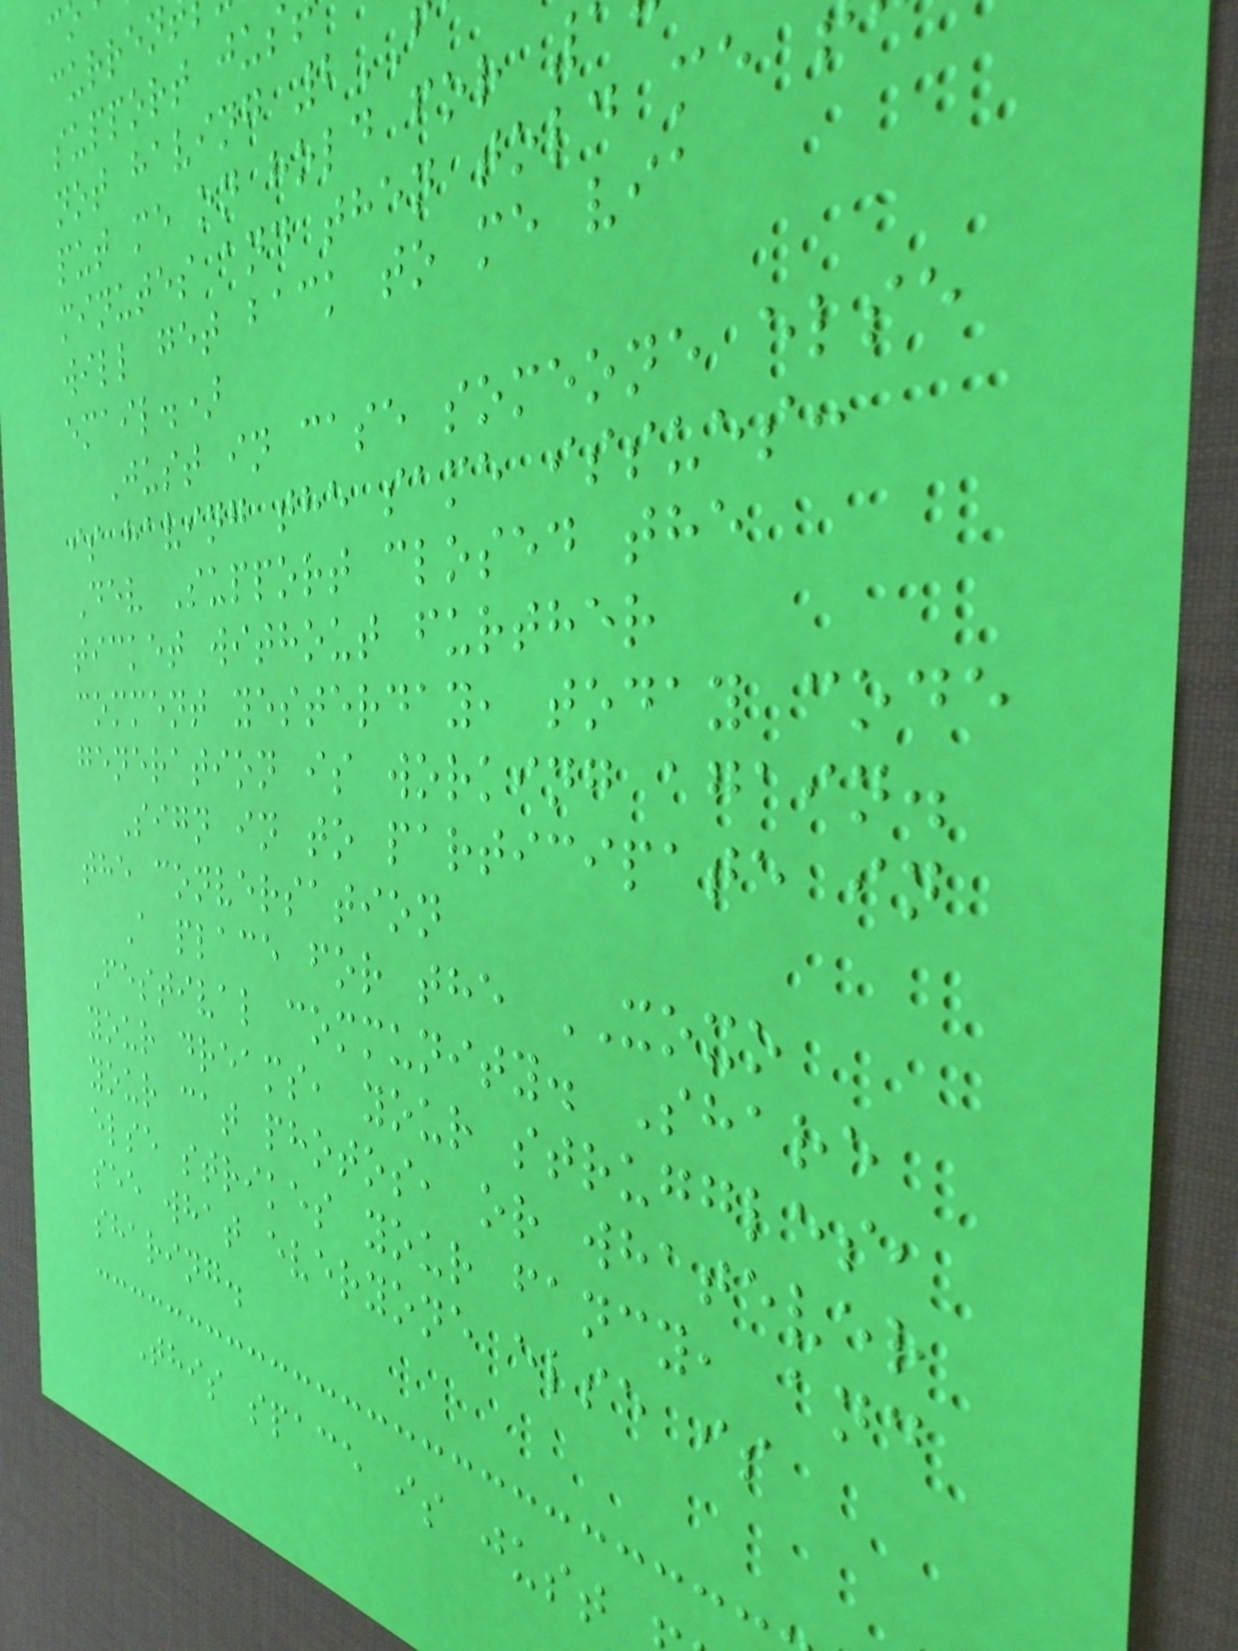support jus
not having 2
put me on hold for
minutes and then told me
will get back to me via
email.)
Just in case someone else
is having the same issues:
Dev Support closed the
ticket without further
comment yesterday, today code
generation is working again.
Sign in to participate in
the conversation
A place for the XOXO
Festival community. Share
your dreams, your struggles,
your cat photos, or whatever
else strikes your fancy, and
see what everyone else is
sharing.
This space is just
